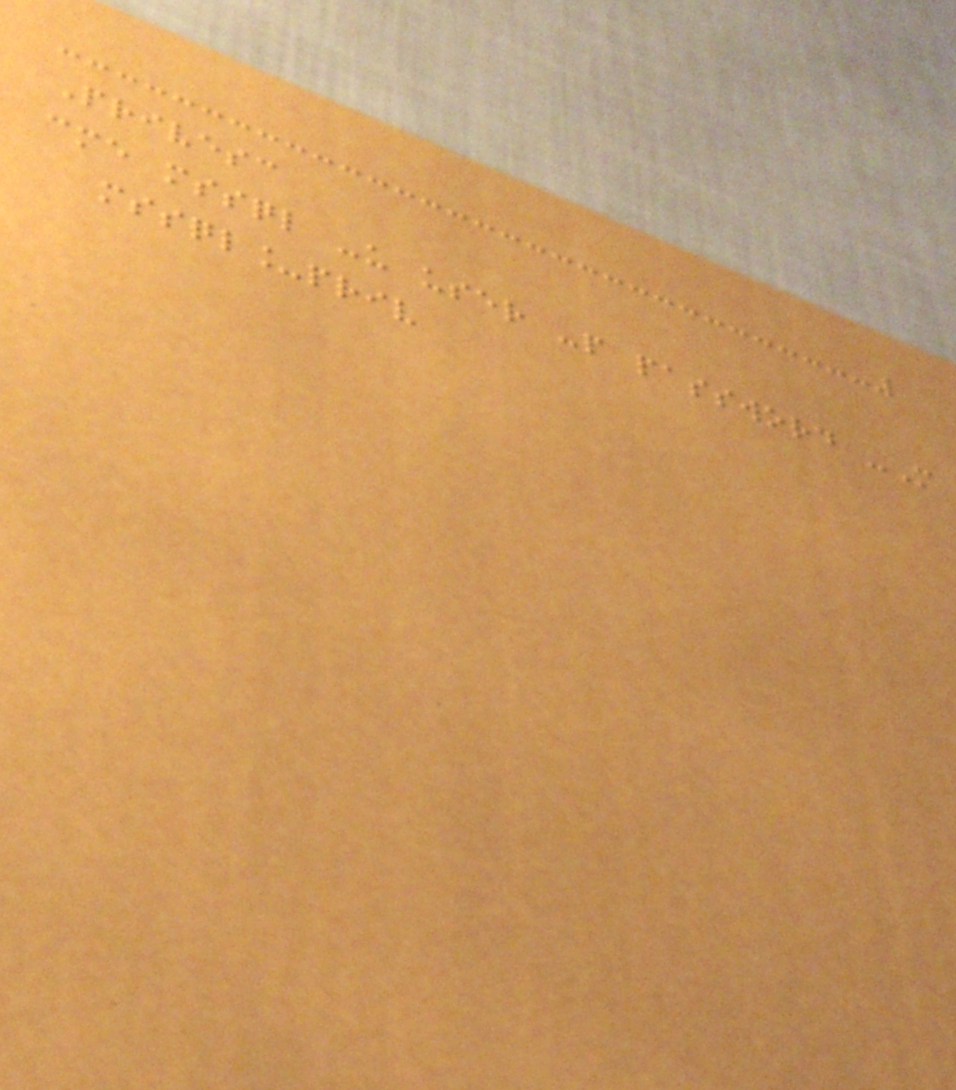Privesc
cme mssql -u user -p password -M
mssql_priv
